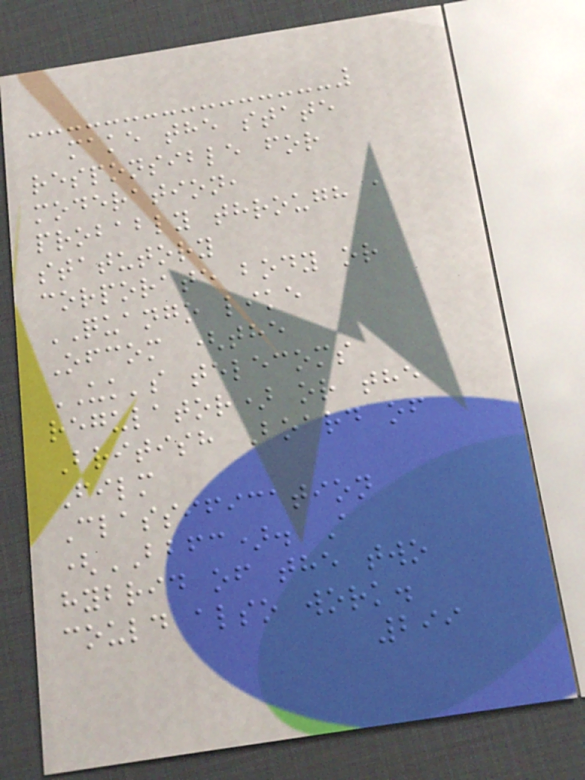make the state
responsible for
moderation,
probably through a
statutory
corporate body or
QUANGO like
Ofcom (the
UK's telecoms
regulator) or the
British Board of
Film
Classification
(BBFC). A
hybrid of the two
could also work.
299
